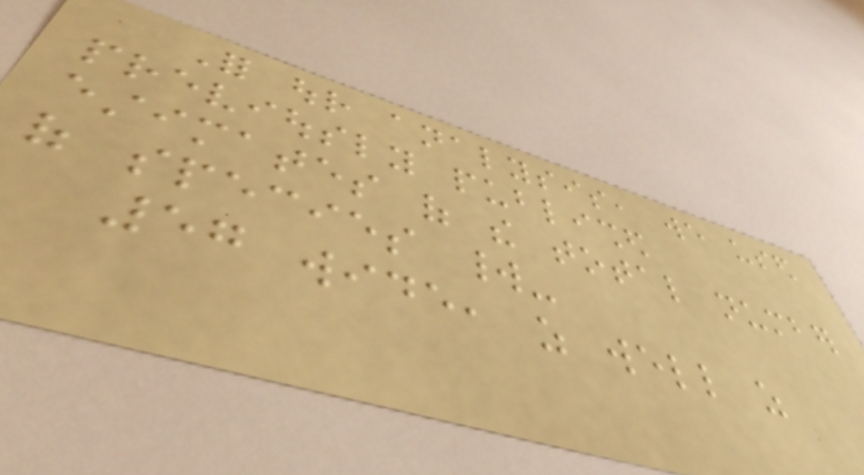For our analysis, we used
previously published
estimates of the total number
of species world-
57 wide, as well as
